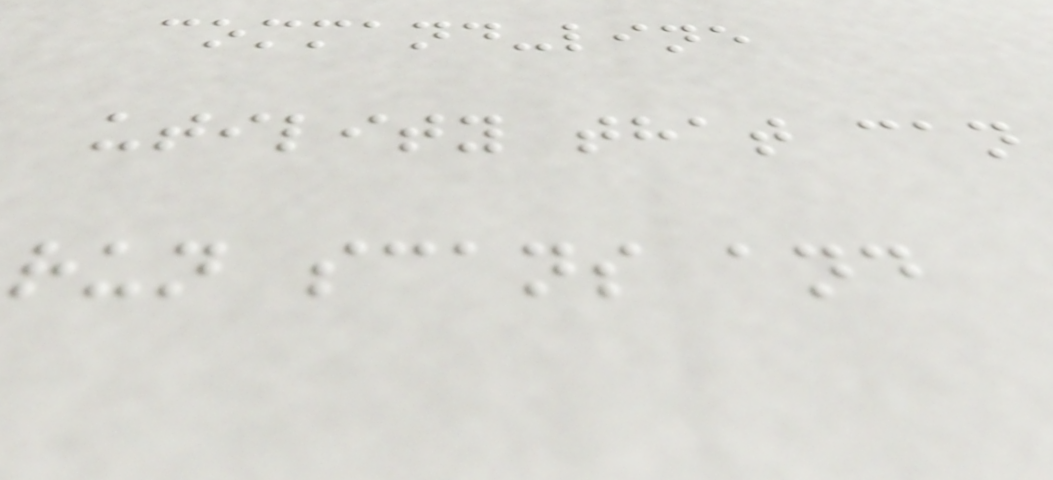command-line
utility that can
run scans and
